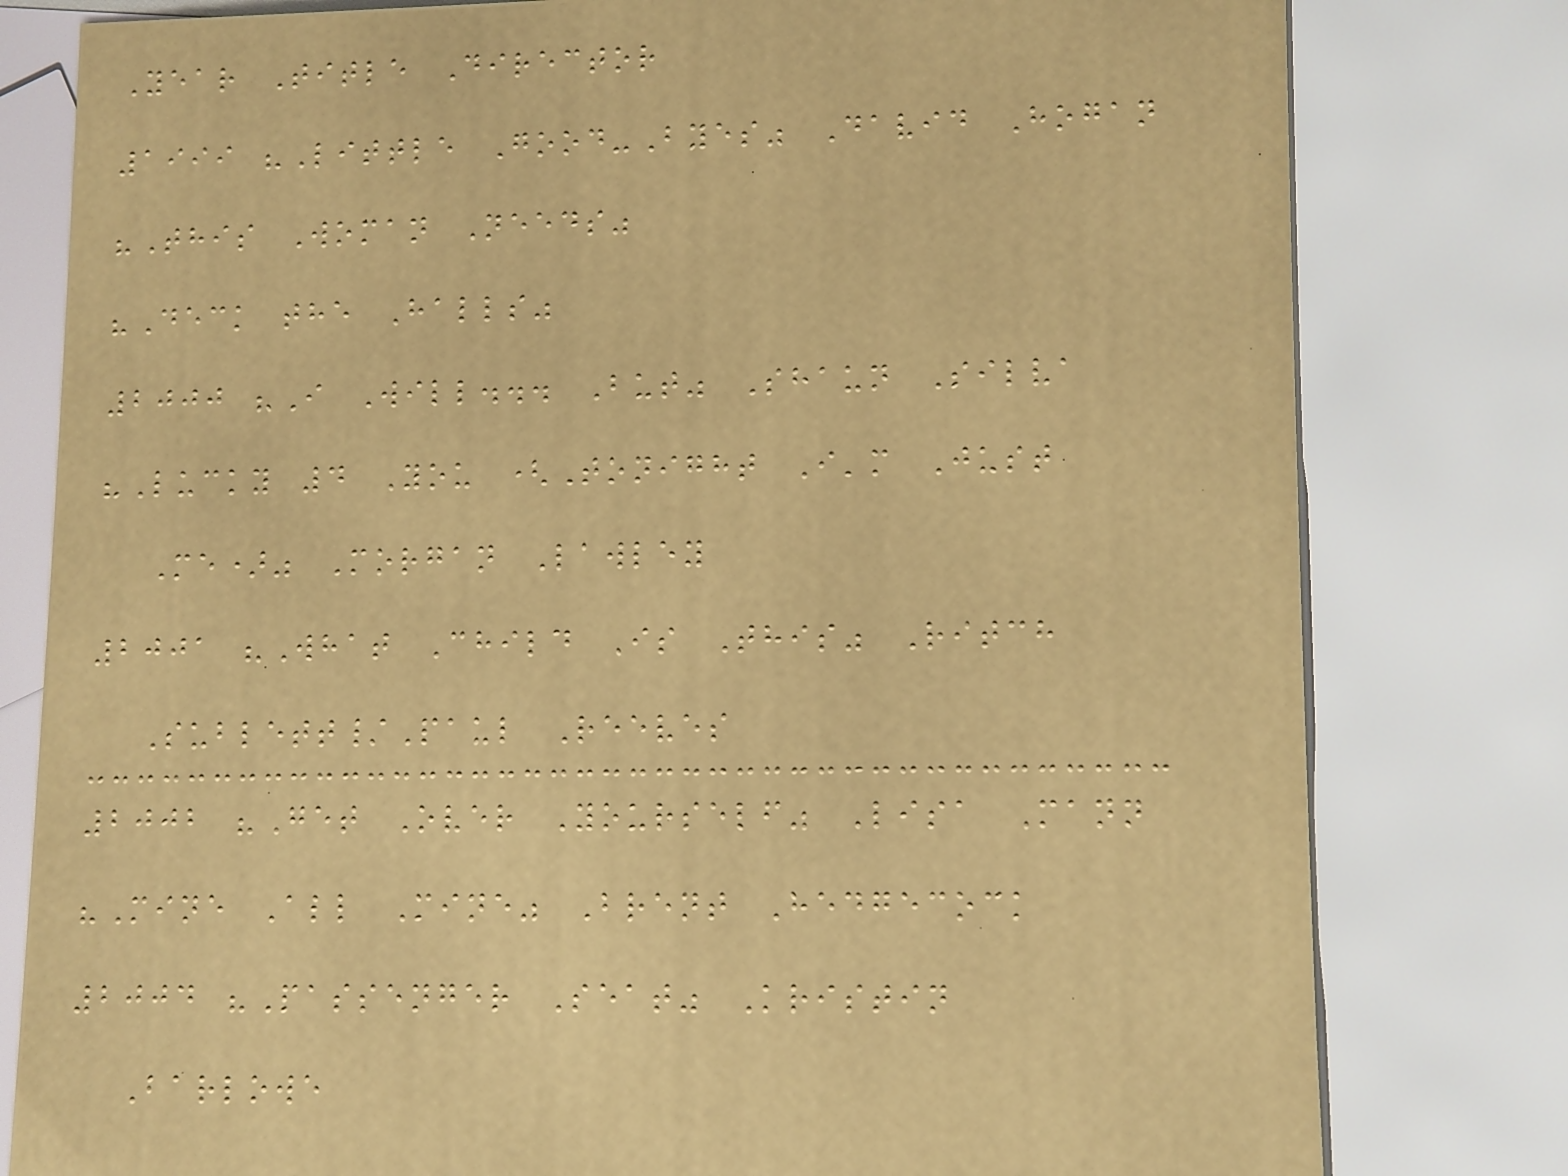Year Title Director
1999 "Little Good-Byes" David Hogan
"This Woman Needs"
"Deck the Halls"
2000 "I Will... But" Shaun Silva
"Lucky 4 You (Tonight I'm Just
Me)" Morgan Lawley
2001 "What Child Is This" Ritch
Sublett/Paul Reeves
2002 "Get Over Yourself" Lisa Mann
"Mine All Mine" Brent Hedgecock
2004 "Passenger Seat" Kristin
Barlowe
